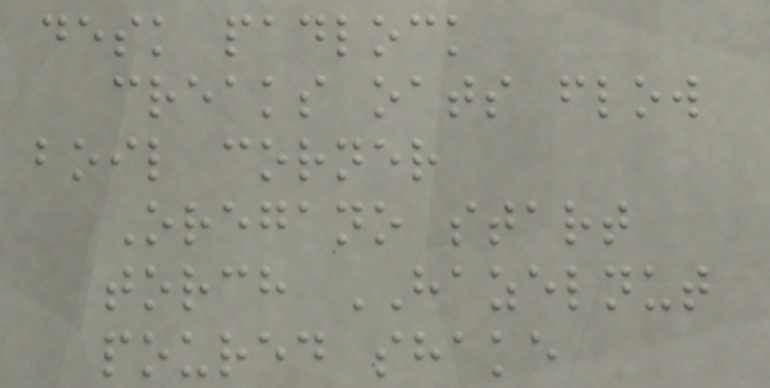desk padlock
creaks oats flow
boil corner
Oregano start
torch HAZELNUT
poured shake
